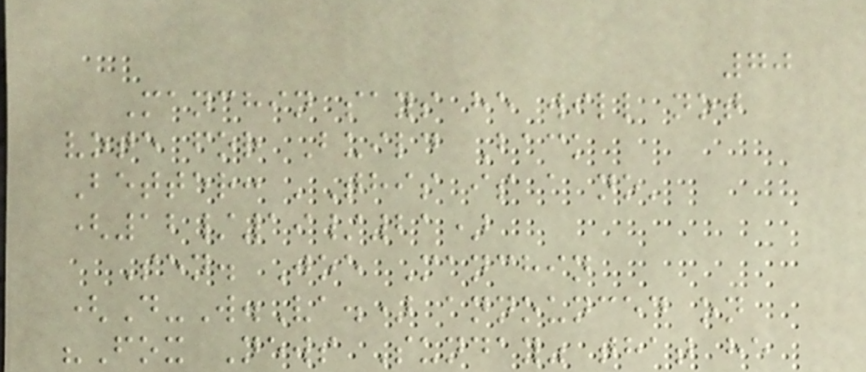70
Manchin says he will not
vote for Build Back
Better: 'This is a no'
(12/19/21)
Sen. Joe Manchin
(D-W.Va.) announced on
"Fox News Sunday" that he
